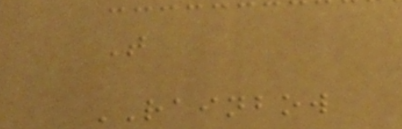T
RAINBOW
